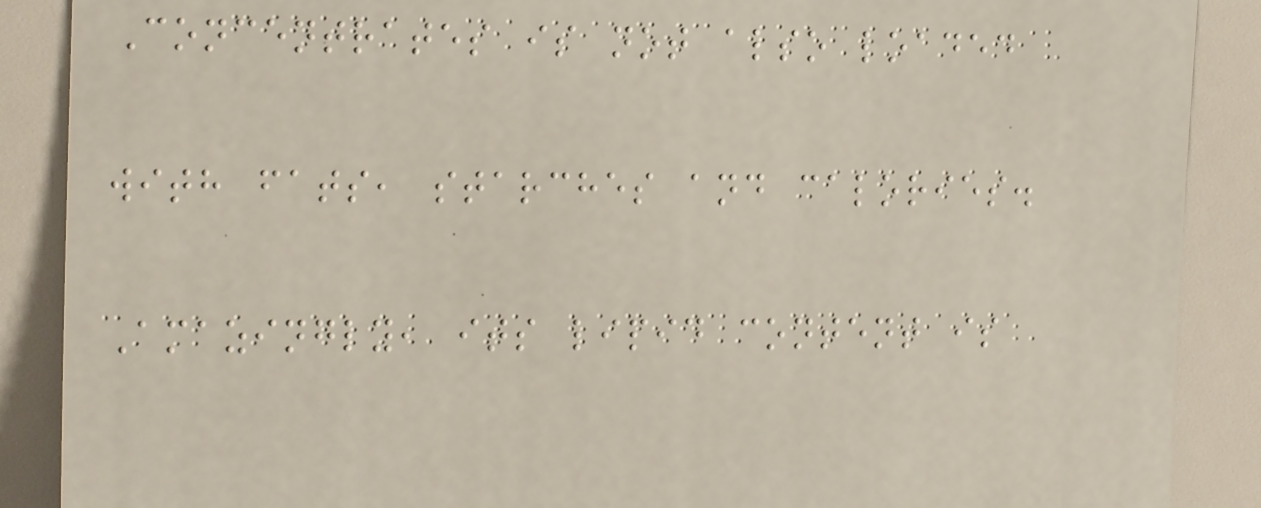Concentrates is not also loaded
with fats, starches and calories.
Amazingly, its lipid content is
